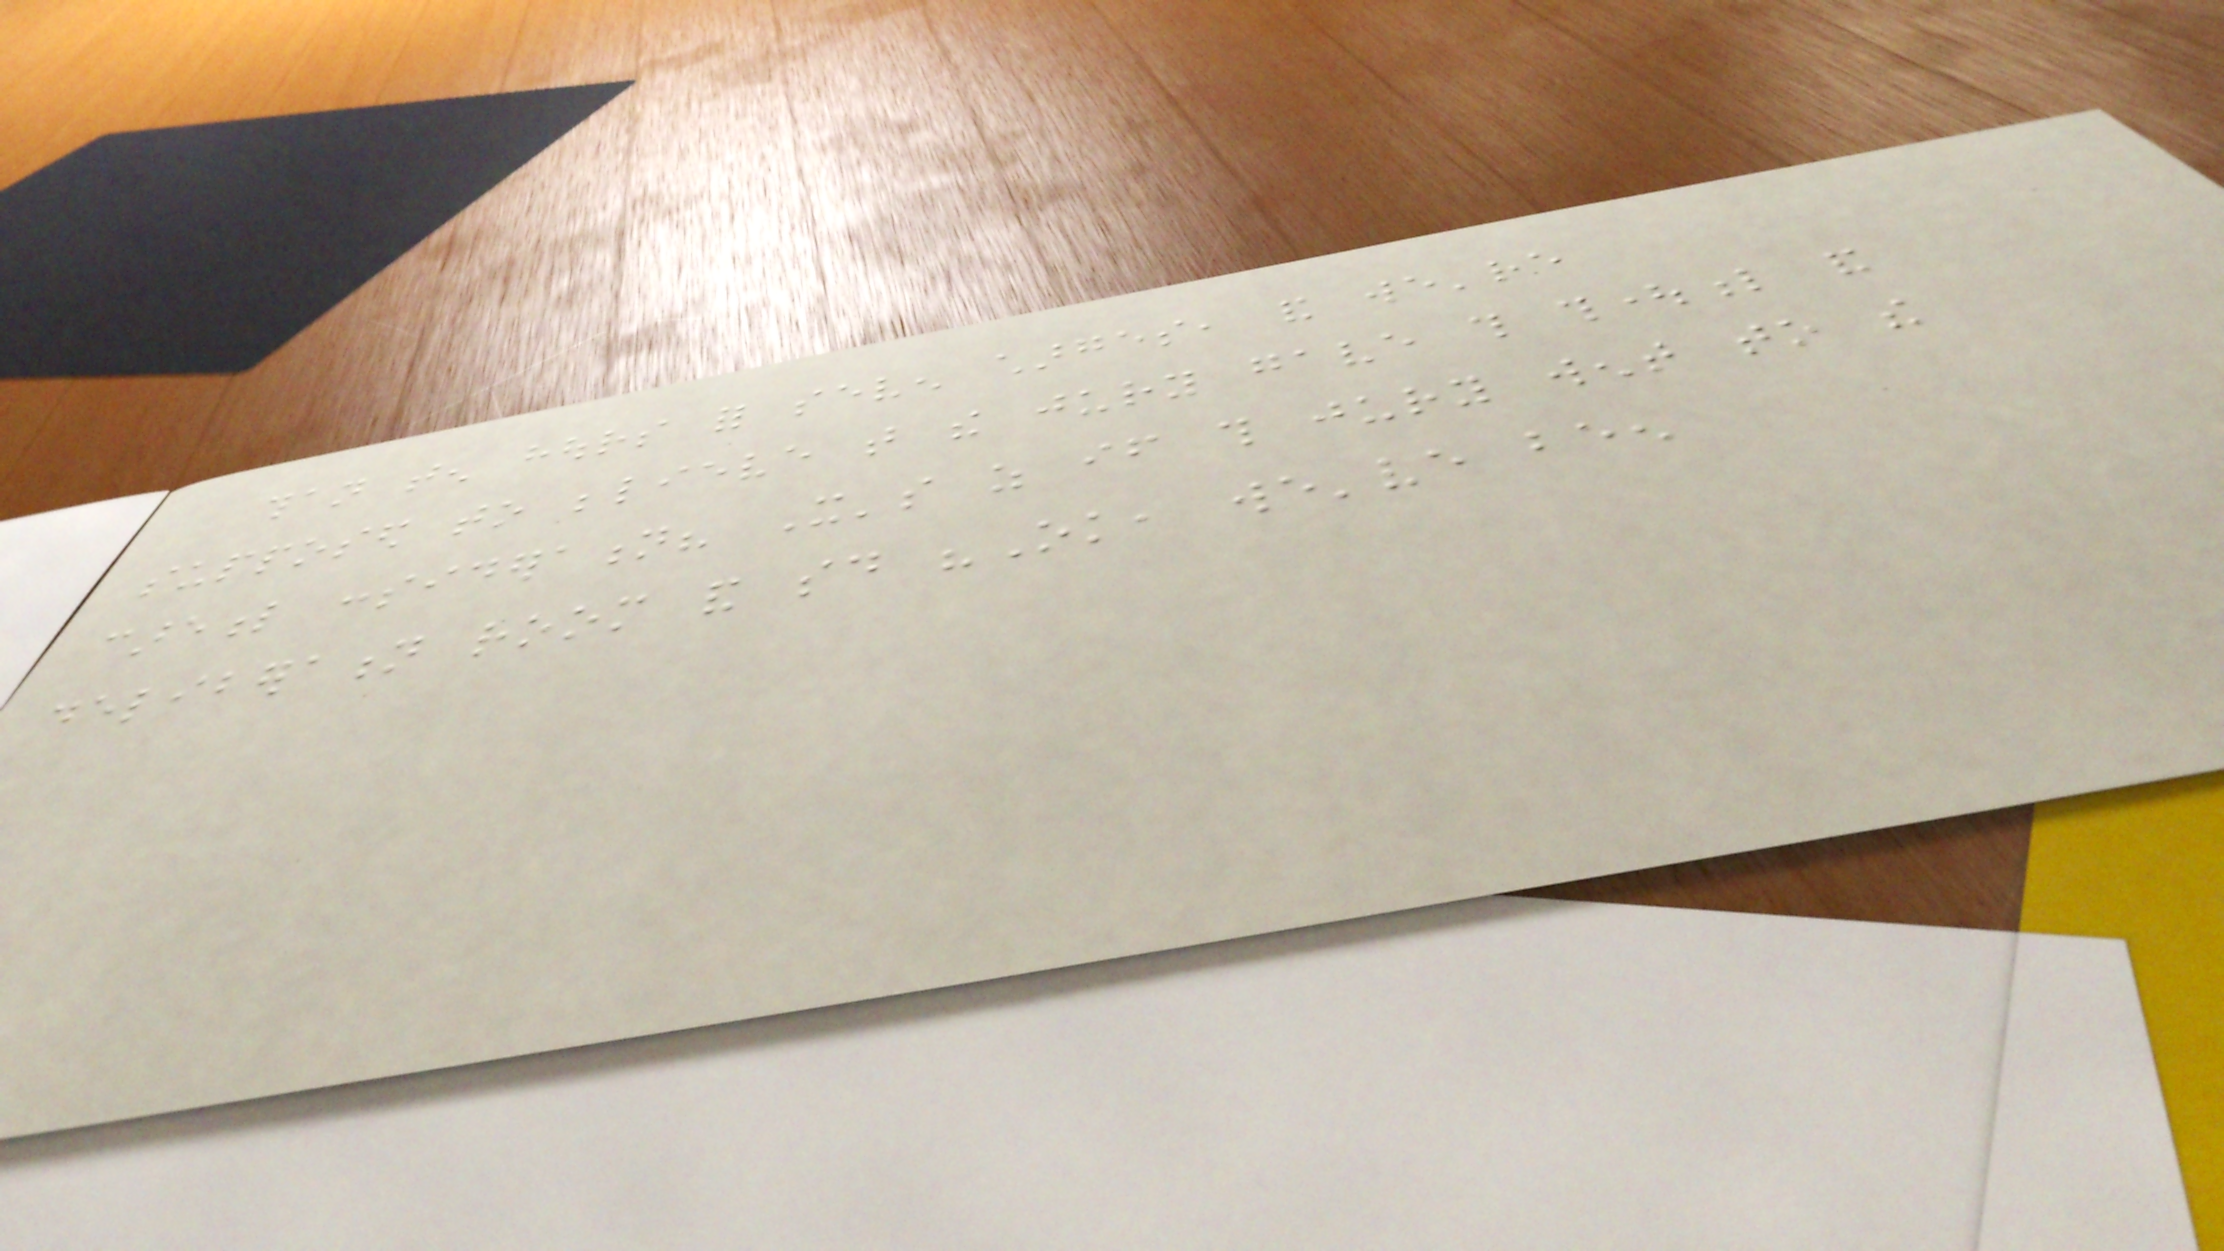than ten hours for seven charges, and we're
supposed to believe that the jury gave this thoughtful and
careful consideration? It's as if this jury went to the
deliberation room and said "Ok, we've been
